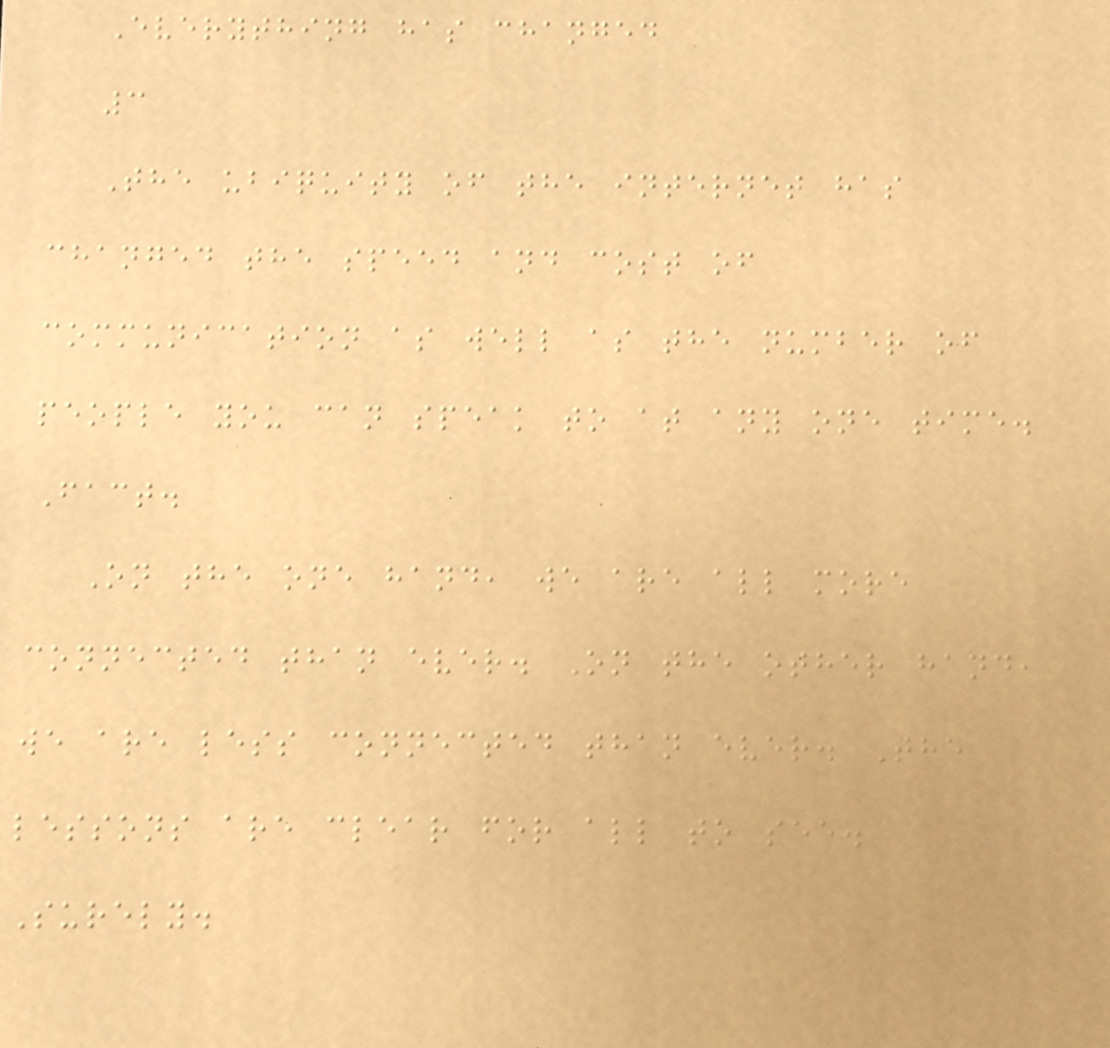Everything has changed
3
The ubiquity of the internet has
changed the speed and cost of
communication as well as the number of
people you can speak to at any one time.
Fact.
On the one hand, we are all more
connected than ever. On the other hand,
we are less connected than ever. The
lessons are clear for all to see.
Surely.
